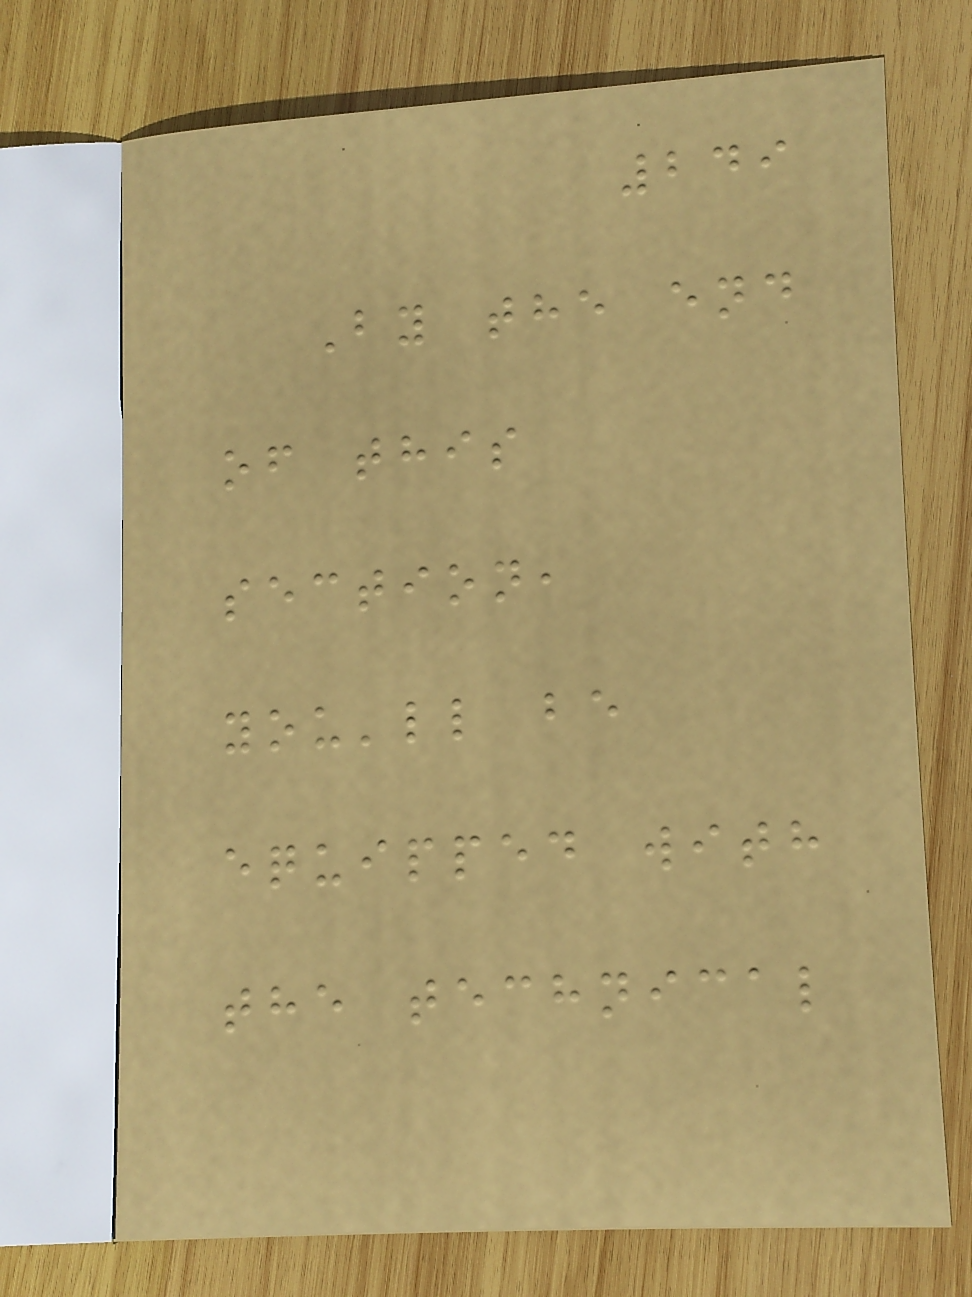249
By the end
of this
section,
you'll be
equipped with
the technical
